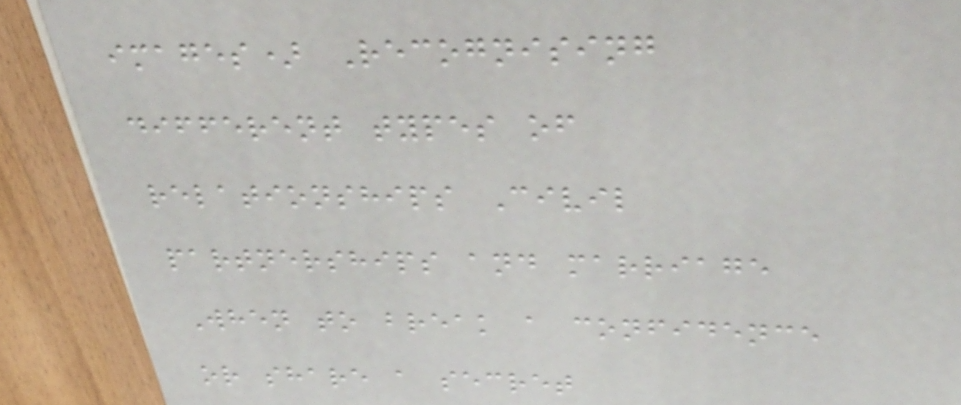images) Recognising
different types of
relationships Civil
partnerships and marriage
When to break a confidence
or share a secret
